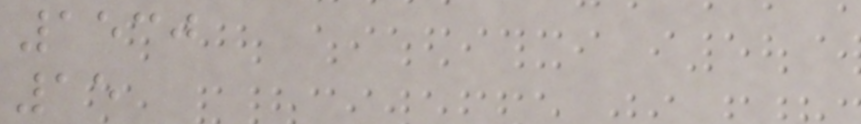1530
15
